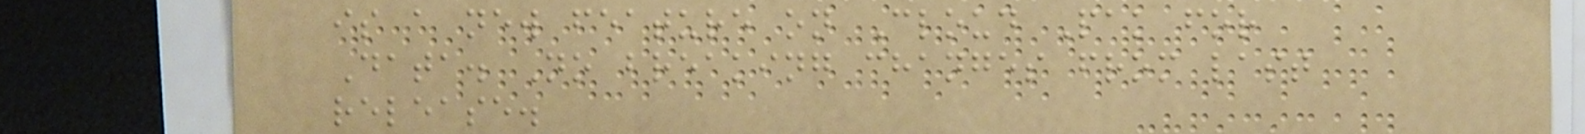is a new feature on Cloud Pak for
Data. No breaking changes from last
release.
